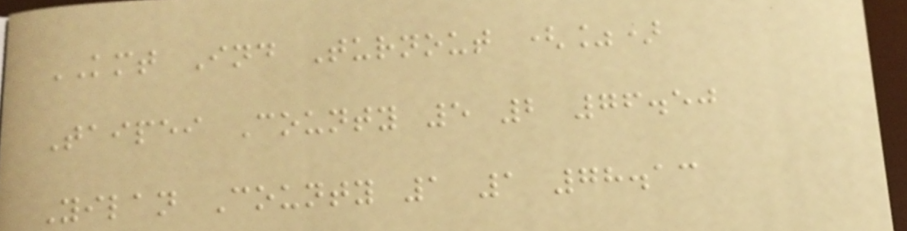KMT Ind Turnout (%)
Taipei County 5 2 76.50
Yilan County 1 1 78.13
